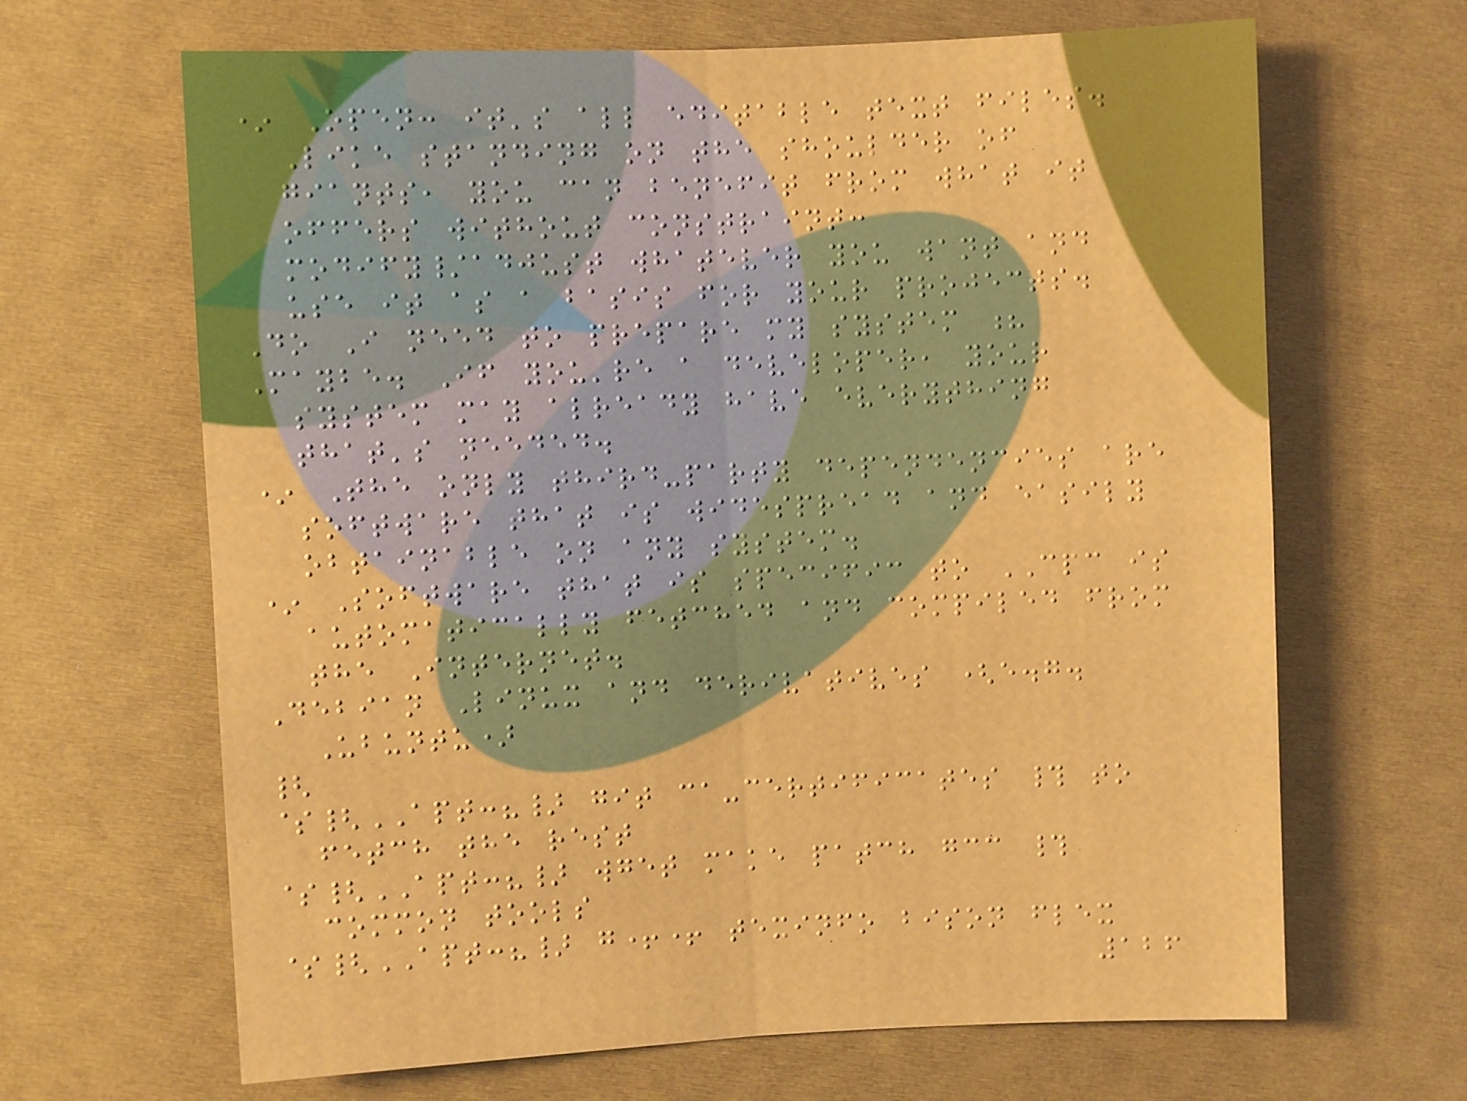* Open: it's all editable text files.
Like standing on the shoulder of
giants, you can benefit from what it
offers without constraint:
modify/adjust whatever you want and
use it as a basis for your projects.
Do I need to prepare my system ?
Maybe. If you're a developer, your
system may already have everything
that's needed.
* The only third-party dependencies are
software that is widespread and easily
obtainable on any system.
* Software that is specific to CPC is
automatically fetched and compiled from
the Internet.
Debian Linux and derivatives (e.g.
Ubuntu)
{
${APT:?} git ca-certificates # to
fetch the rest
${APT:?} wget make patch gcc #
common tools
${APT:?} g++ texinfo bison flex
126
